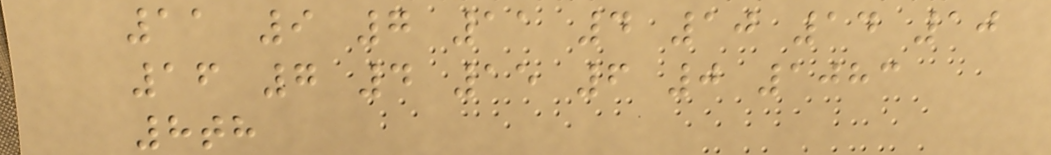11 9 7 11 4 10 14 10
16 7 4 15 6 0 1083
8th
